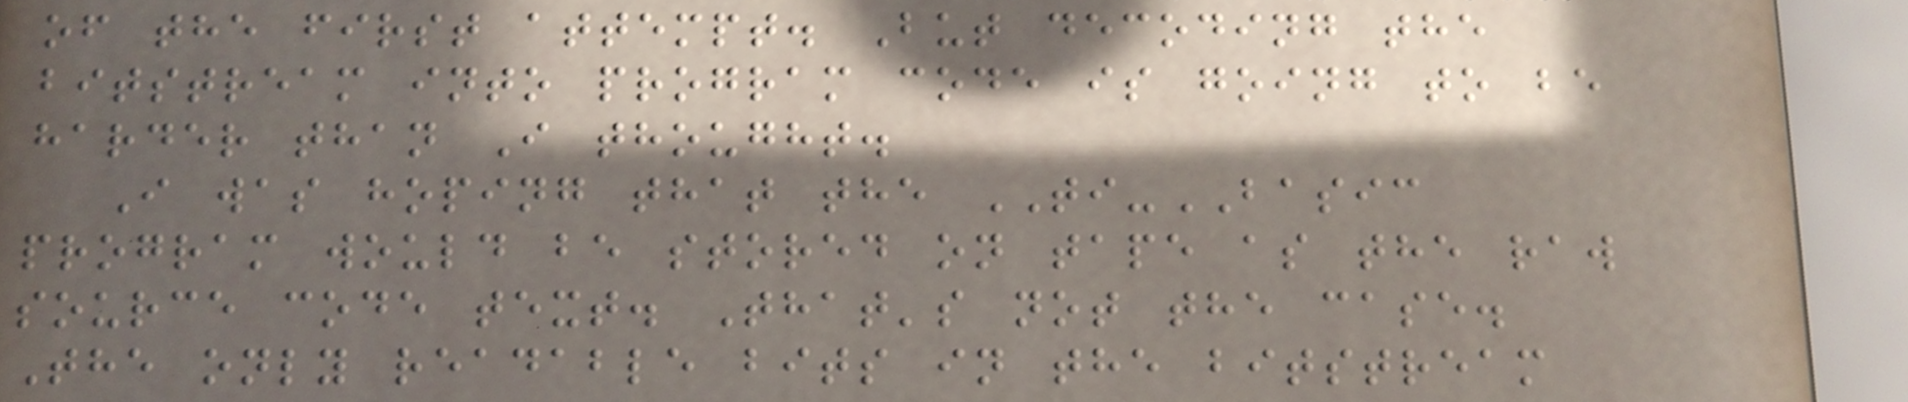of the first attempt. But decoding the
bitstream into program code is going to be
harder than I thought.
I was hoping that the TI-BASIC
program would be stored on tape as the raw
source code text. That's not the case.
The only readable bits in the bitstream
